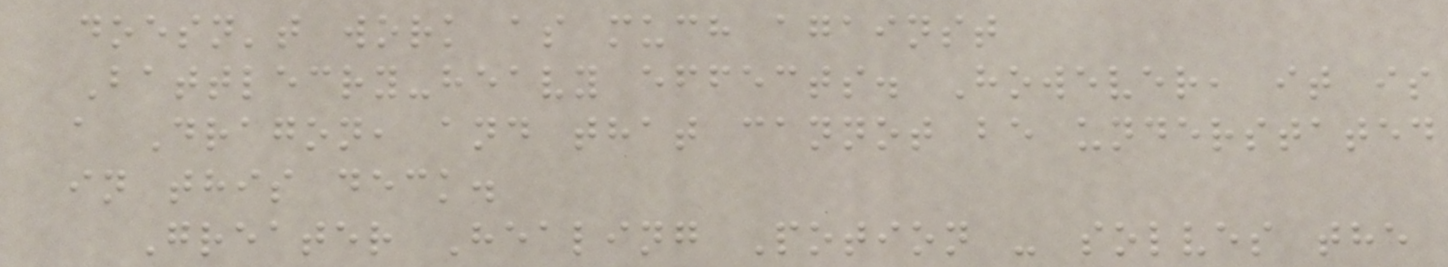doesn't work as much against
Battlecry-heavy effects. However, it is
a Dragon, and that cannot be understated
in this deck.
Greater Healing Potion - solves the
